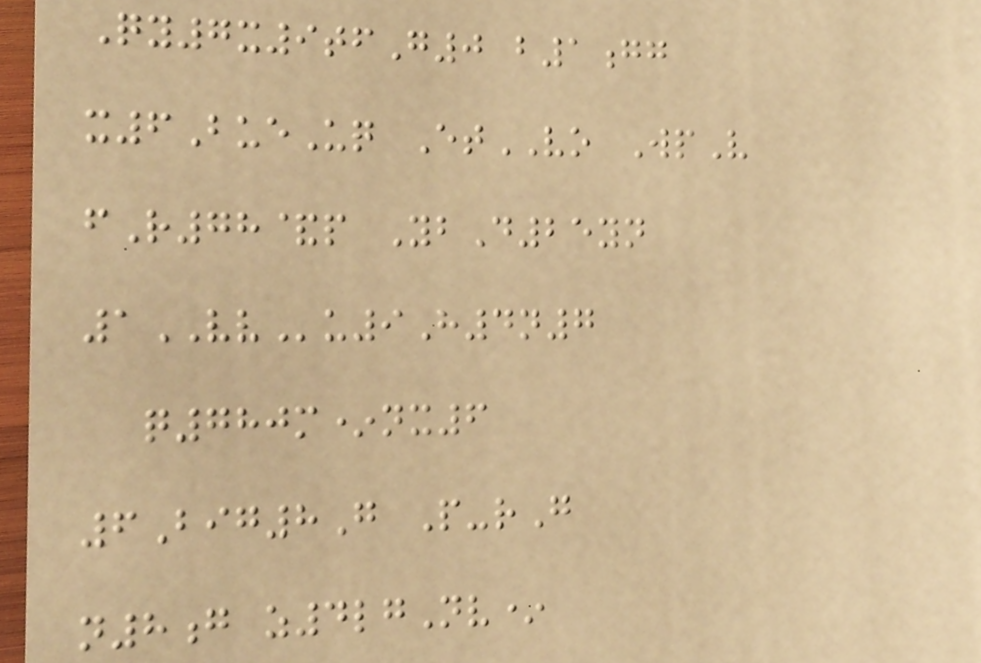Qy7x9tfG0 b1gg
x6BueUq EtVO WpV
fR78&p YbD25yn
1VVu9H4n7
q780m*nx6
6Big8G P-rG
n8g z4lgNv*
